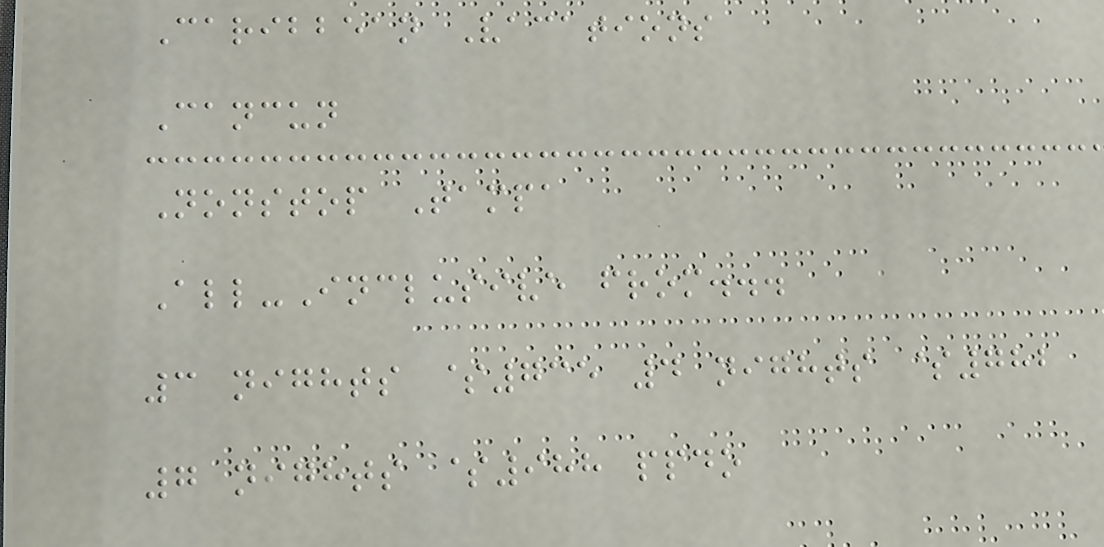Caribbean Vacations
Cancun
Nonstop Tampa
All-Inclusive from...
3 nights $735 4 nights $782
7 nights $988 ppdo
